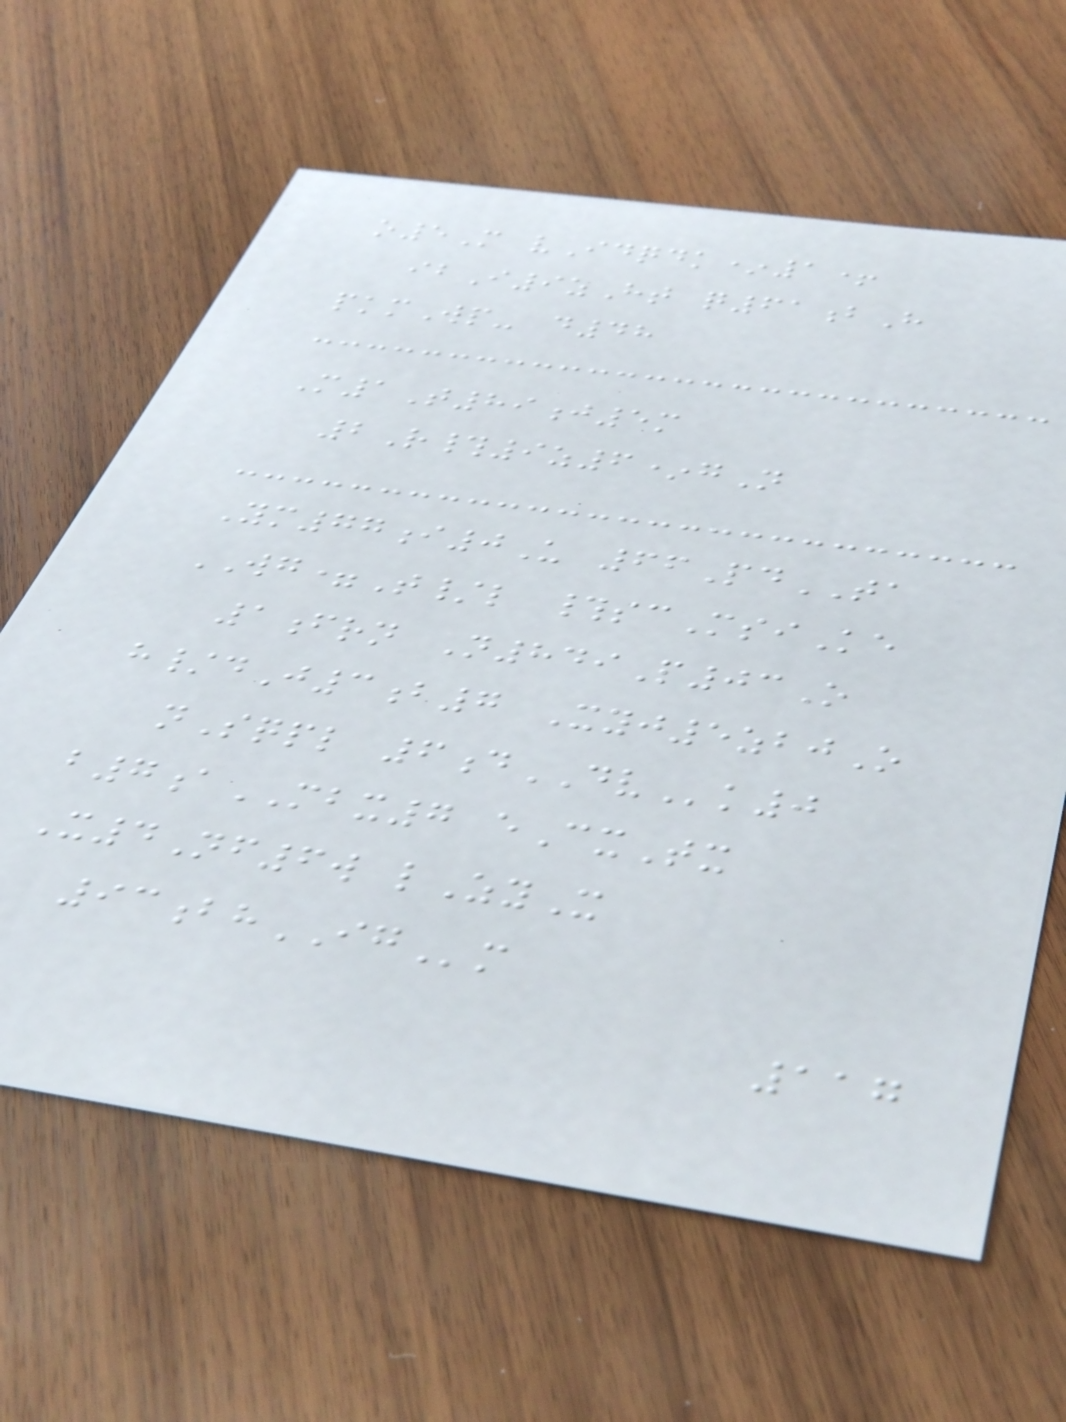o5M vIdqdk*1+
ibI9zHt q61bH
pkmWp- d48
M1T89j5m
2R#9z6*gN
Ym77i0U 66PdTA
WG=T/l #scMsiKe
1frn N849P03O
h/dJ3b7 Xyj5zbjO
nSqpl 6dDVk0
b7aMBX7 eCxTx
X4Nf6w lZyX
93bhIGm
117
